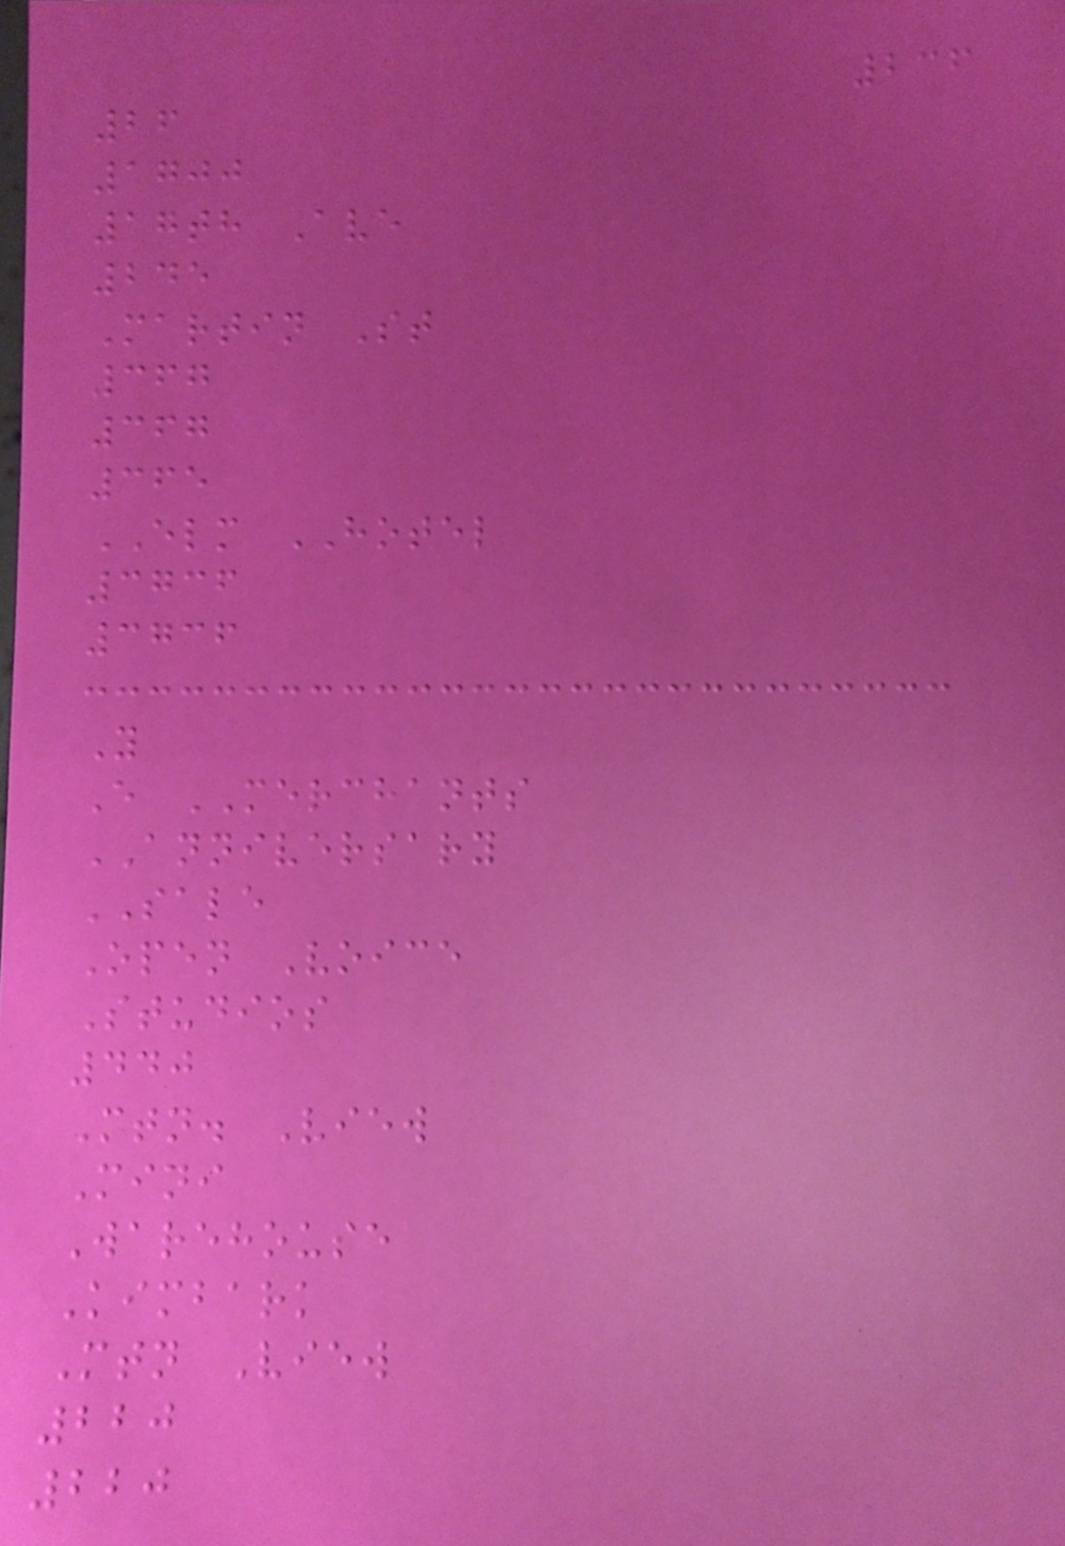236
26
1700
17th Ave
245
Martin St
367
367
365
ELM HOTEL
3736
3736
Y
E MERCHANTS
ANNIVERSARY
SALE
Open Voice
Studios
440
Mtn. View
Mini
Warehouse
Kimbark
Mtn View
220
220
